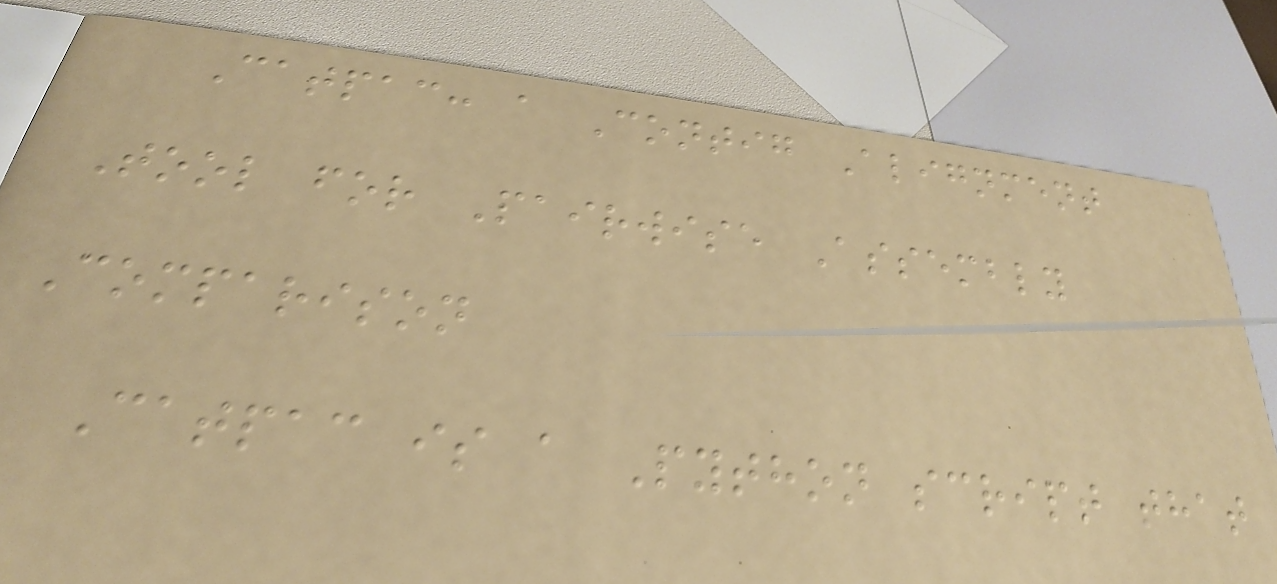Catpac: a Contig Alignment
Tool for Pairwise Assembly
Comparison
Catpac is a Python script that
